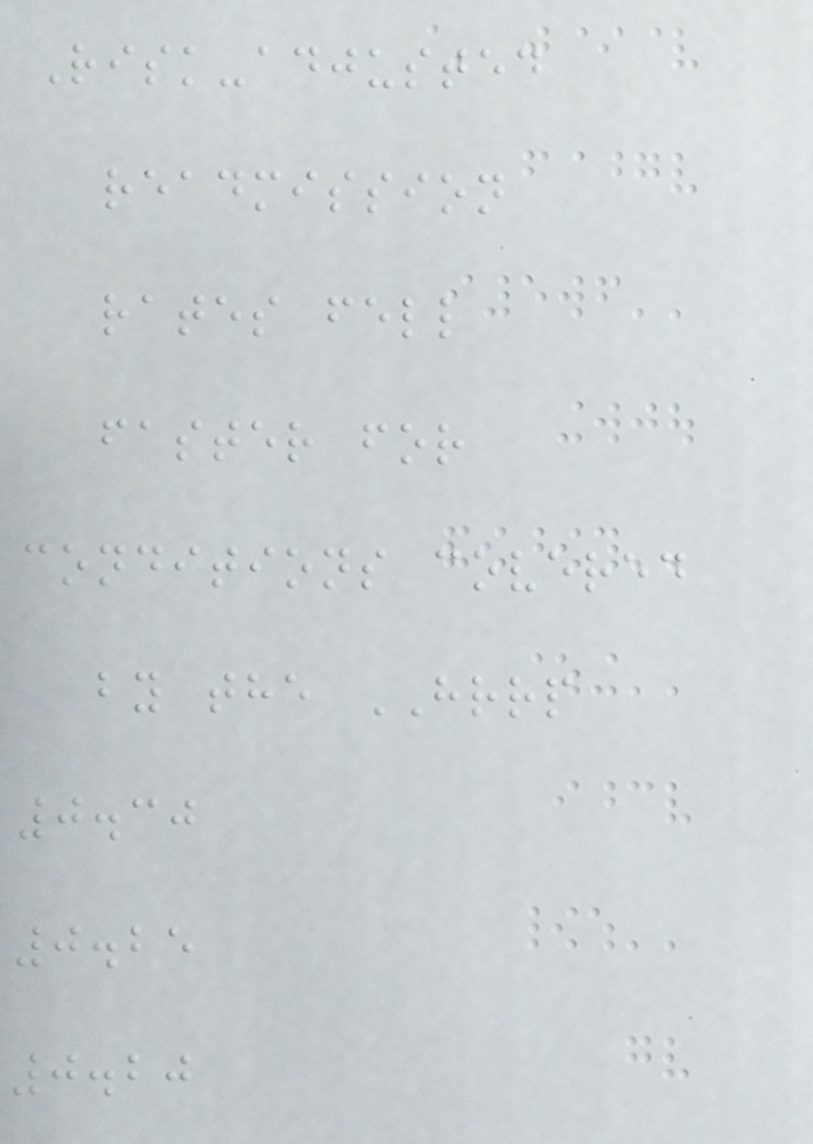Risk-adjusted
readmission
rates fell
faster for
conditions covered
by the HRRP
0.30
0.25
0.20
